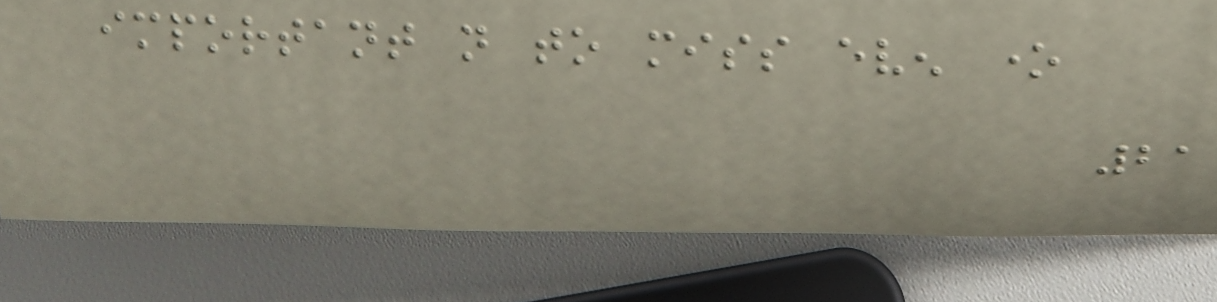important not to miss even one
21
